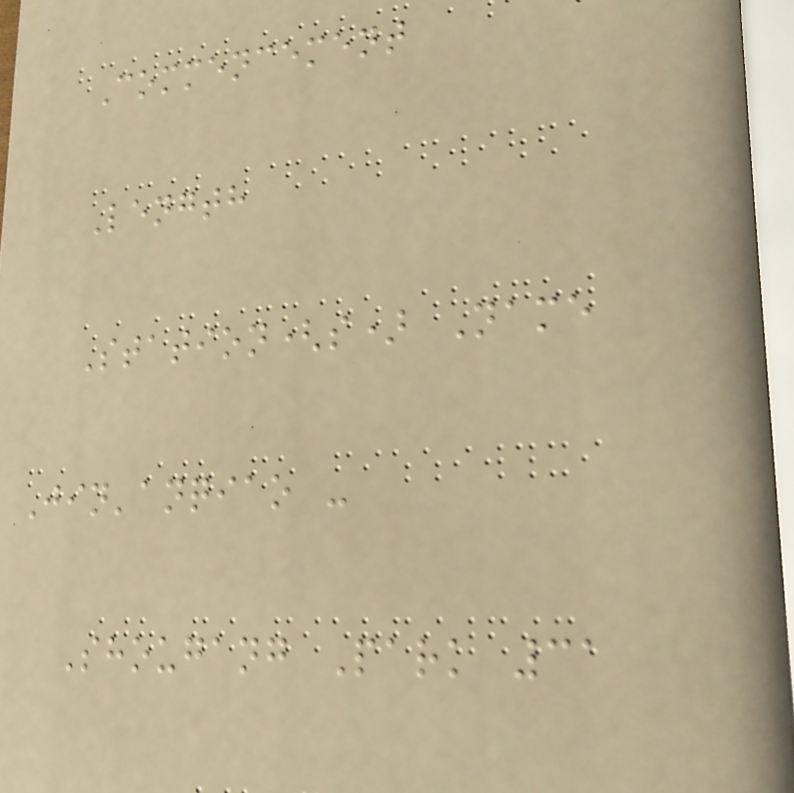Commencement
Length
Station(s) Name
Jin'anqiao -
Shougang Park 31
